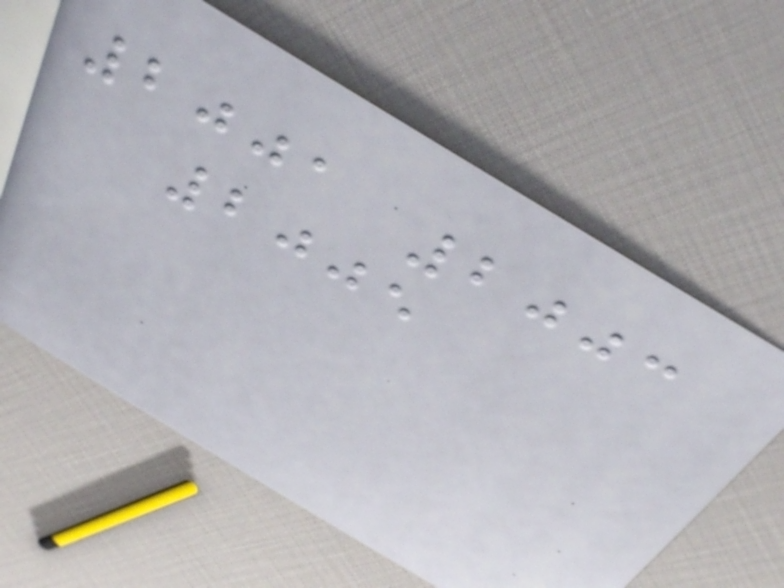2001 2003
2005
